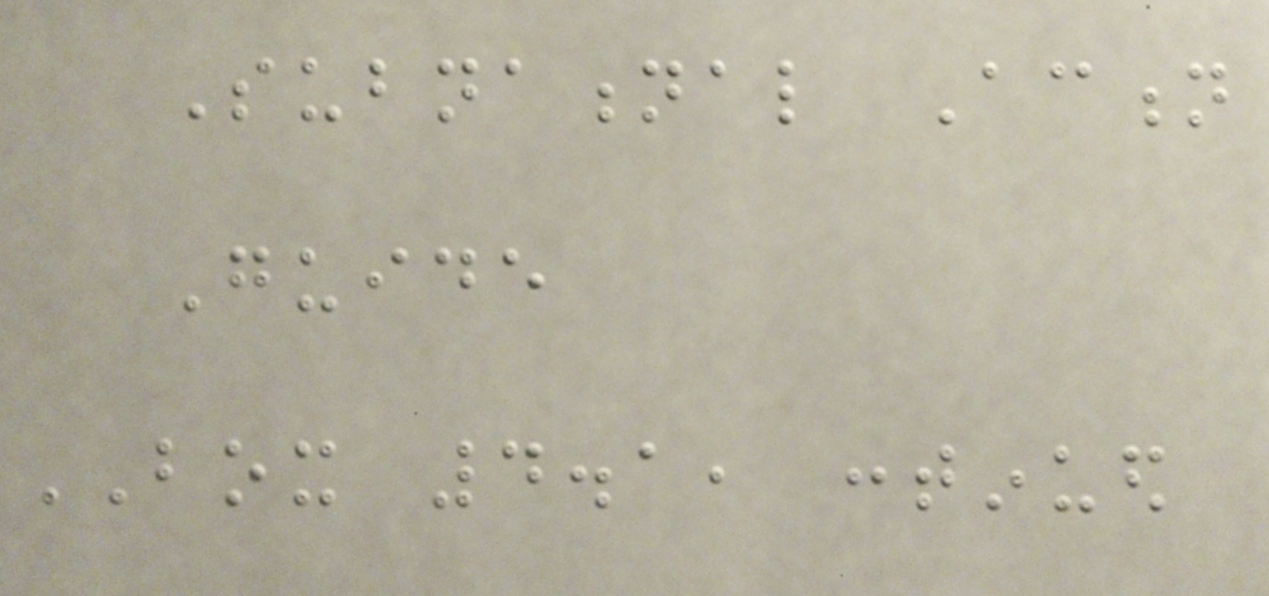Subnational Action
Guide
BOX 4.1, continued
